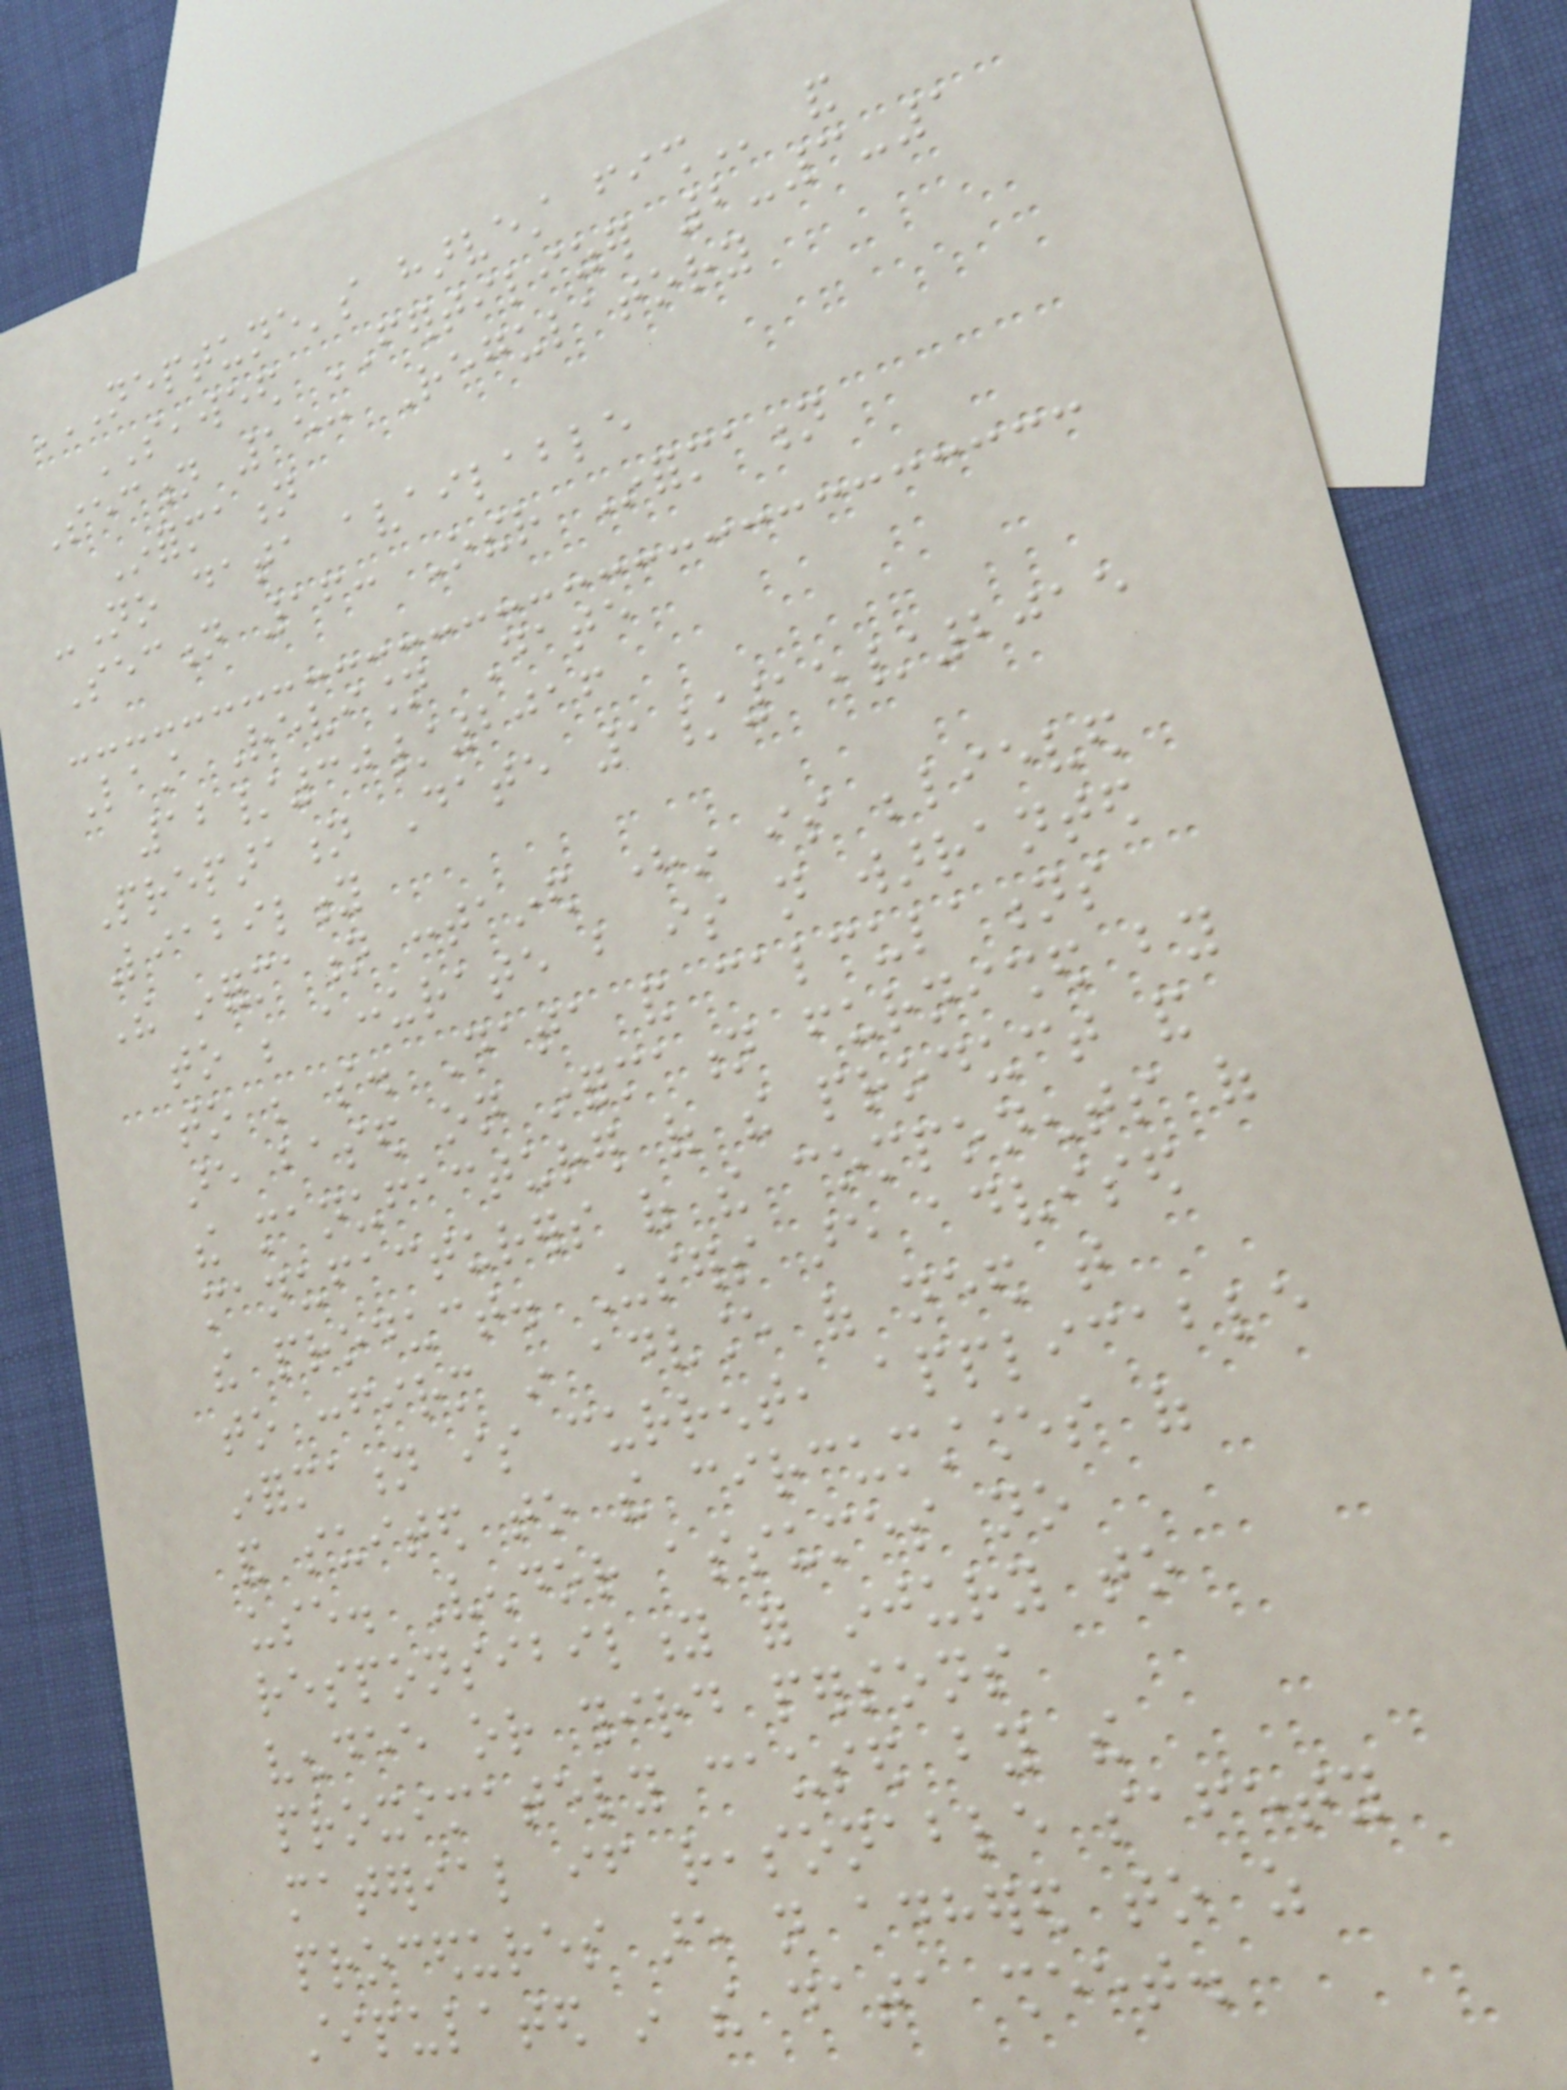NEPTUNE'S HARVEST FISH and
SEAWEED FERTILIZER 2-3-1
Section 15: Regulatory
Information
-No data available
Section 16: Other Information
Last Revision Date
12/30/2016
Preparation Date 1/15/2015
Liability
The information contained herein is believed
to be accurate but is not warranted
to be so. Data and calculations
are based on information furnished by
the manufacturer of the product and
manufacturers of the components of
the product. Users are advised
to confirm in advance of need that
information is current, applicable
and suited to the circumstances of
use. Vendor assumes no
responsibility for injury to
vendee or third persons
proximately caused by the
material if reasonable safety
procedures are not adhered to as
stipulated in the data sheet.
